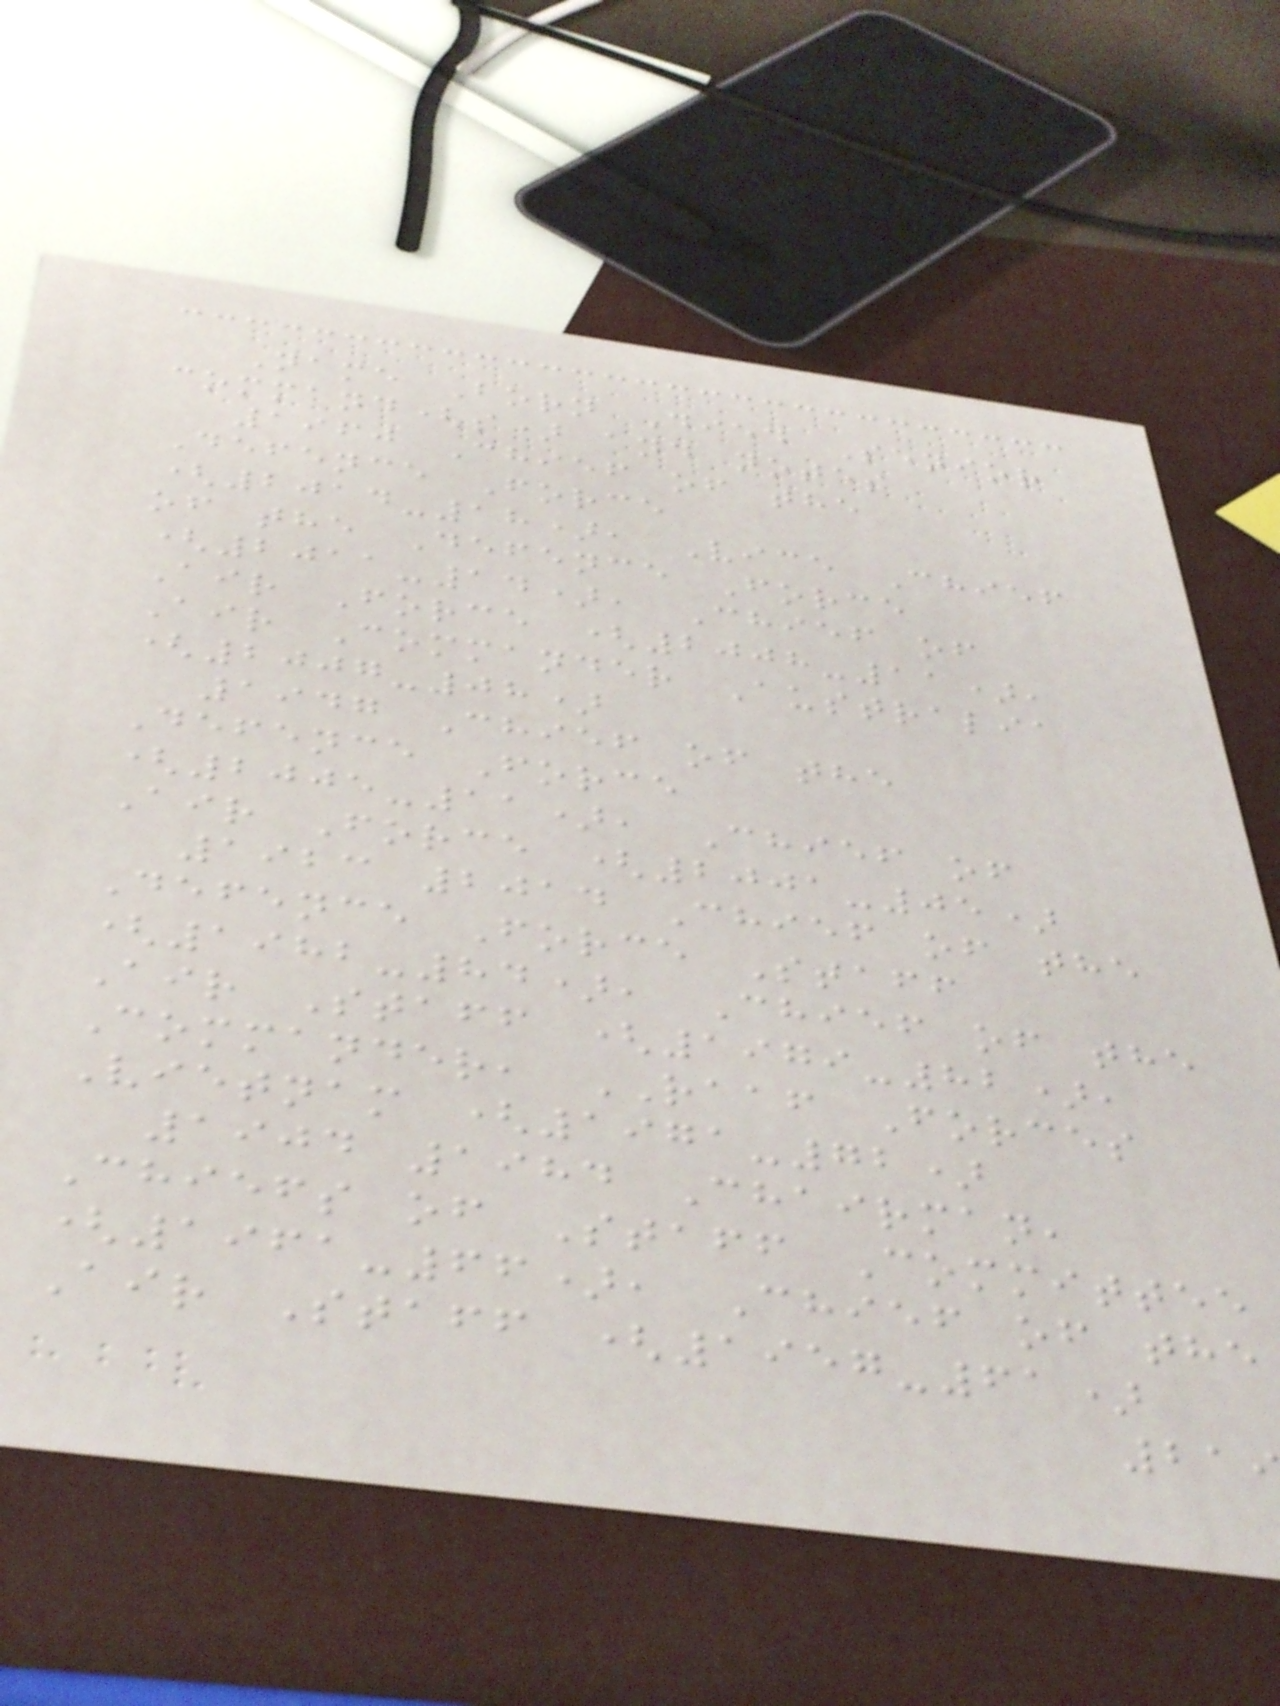Name Born Died Senior
command(s) and notes
1960 Chief of the
Defence Force
(2014-18), Vice Chief
of the Defence Force
(2011-14), Chief of
Air Force (2008-11),
Air Commander Australia
(2007-08)
1947 Chief of the
Defence Force
(2005-11), Chief of
Air Force (2001-05)
1923 2014 Chief of the
Defence Force Staff
(1982-84), Chief of the
Air Staff (1979-82),
Commander, RAAF Forces
Vietnam (1971-72)
1904 1984 Chairman,
Chiefs of Staff Committee
(1961-66), Chief of the
Air Staff (1957-61)
